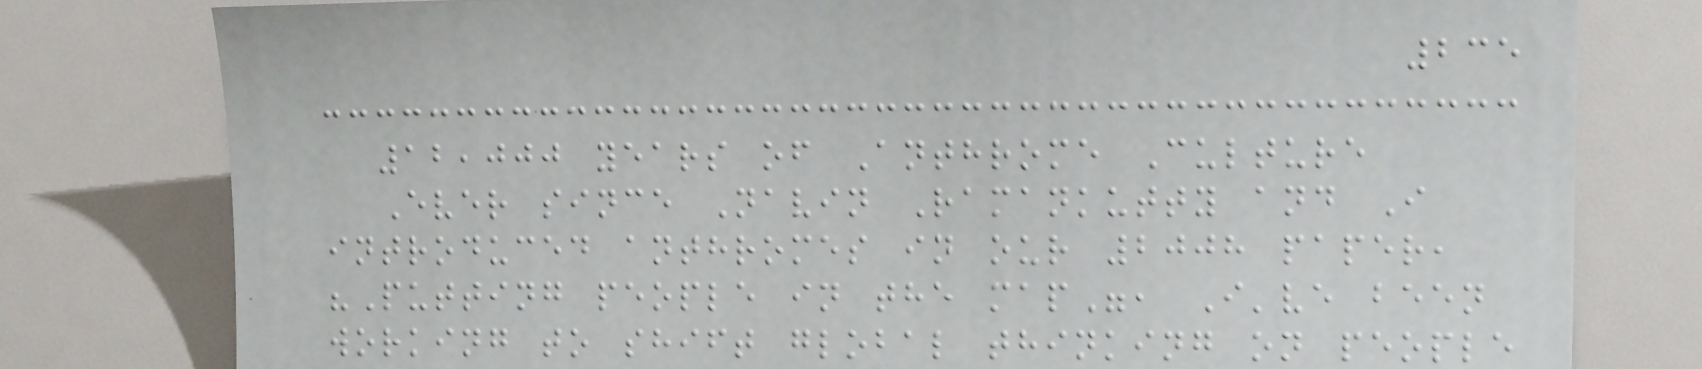235
12,000 years of Anthrome Culture
Ever since Navin Ramankutty and I
introduced anthromes in our 2008 paper,
"Putting people in the map", I've been
working to shift global thinking on people
